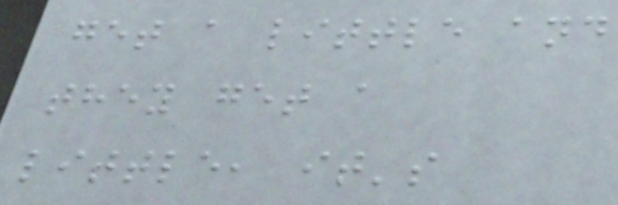get a little and
they get a
little, it's
